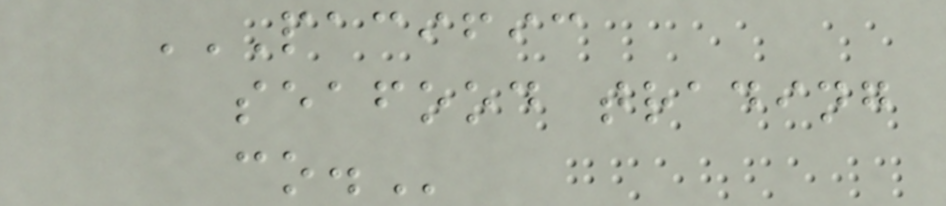PACIFIC
SEAFOOD TRADING
CO.
